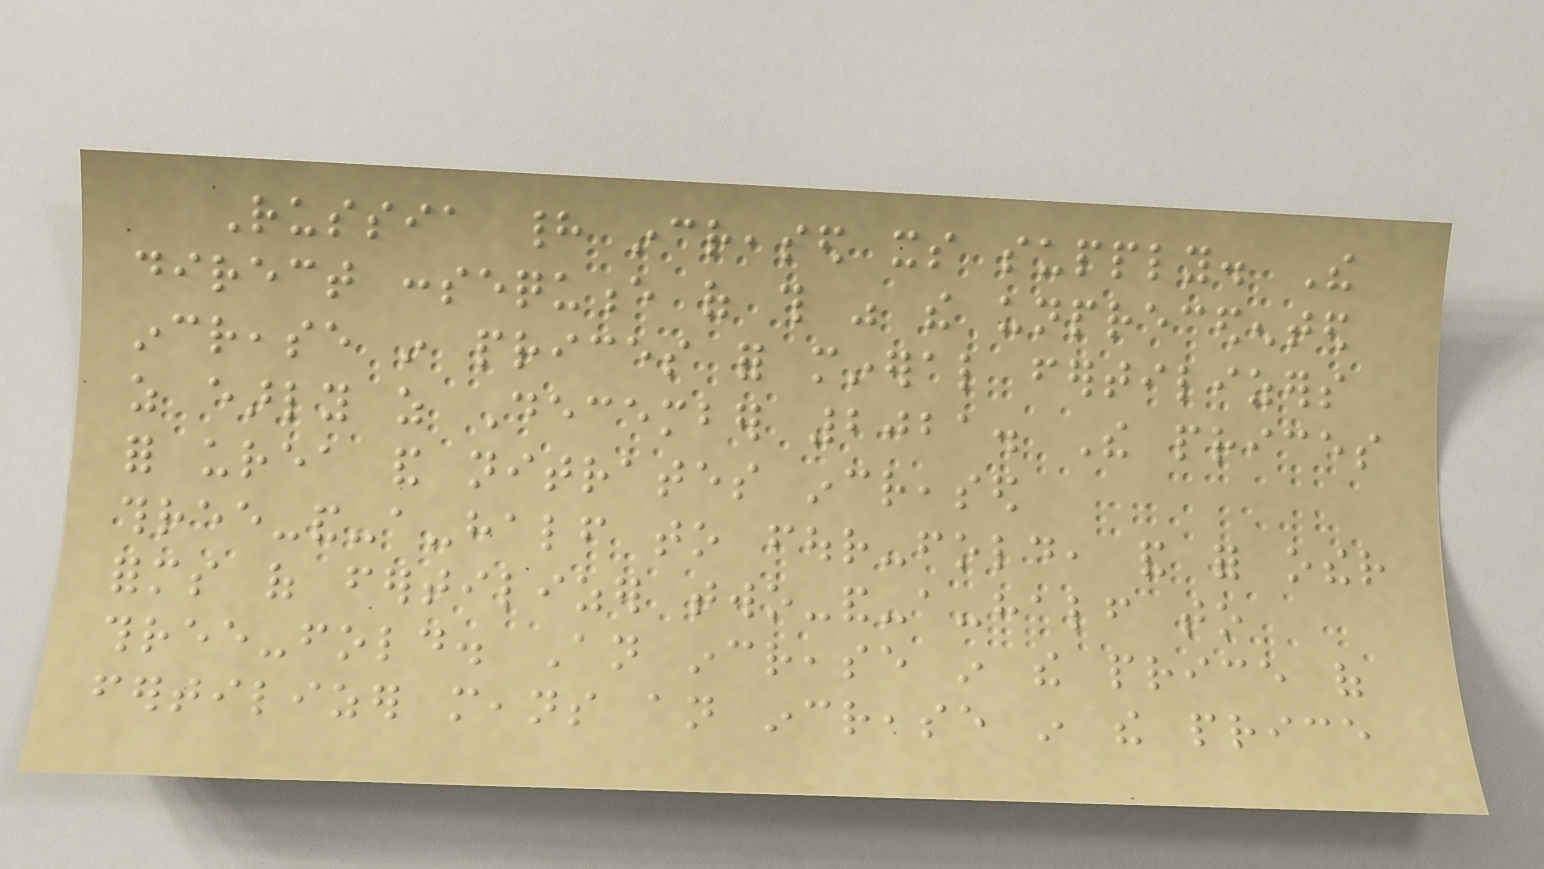Russia had increased its supply. The
direct consequence of this was the unprecedented
increase in prices for mineral fertilizers
as early as December 2021. The prices
for urea and nitrates increased
three-and-a-half to four-fold, and for other
forms of fertilizer two-and-a-half to
three-fold. An increase in the price of
fertilizer means an increase in the price
